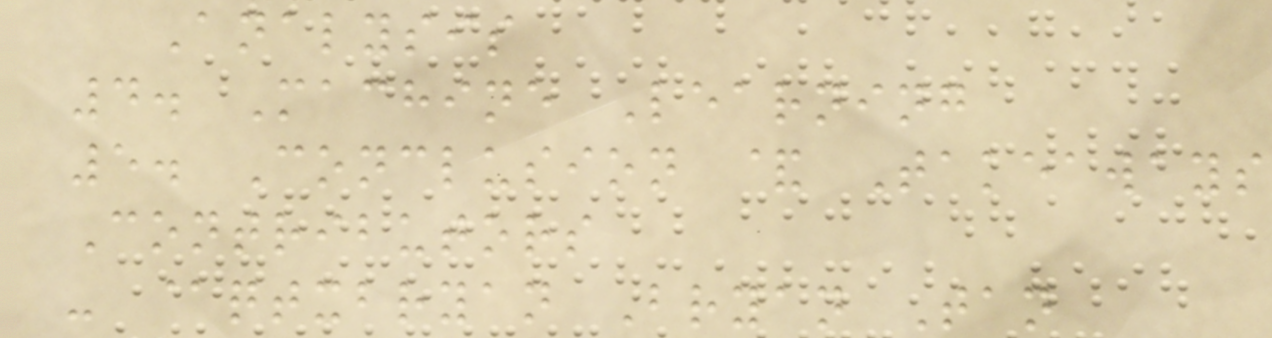Analysis
4. Machine Learning
5. Conclusion & Takeaways
Contributors
- @qtxbryan Bryan Tan
